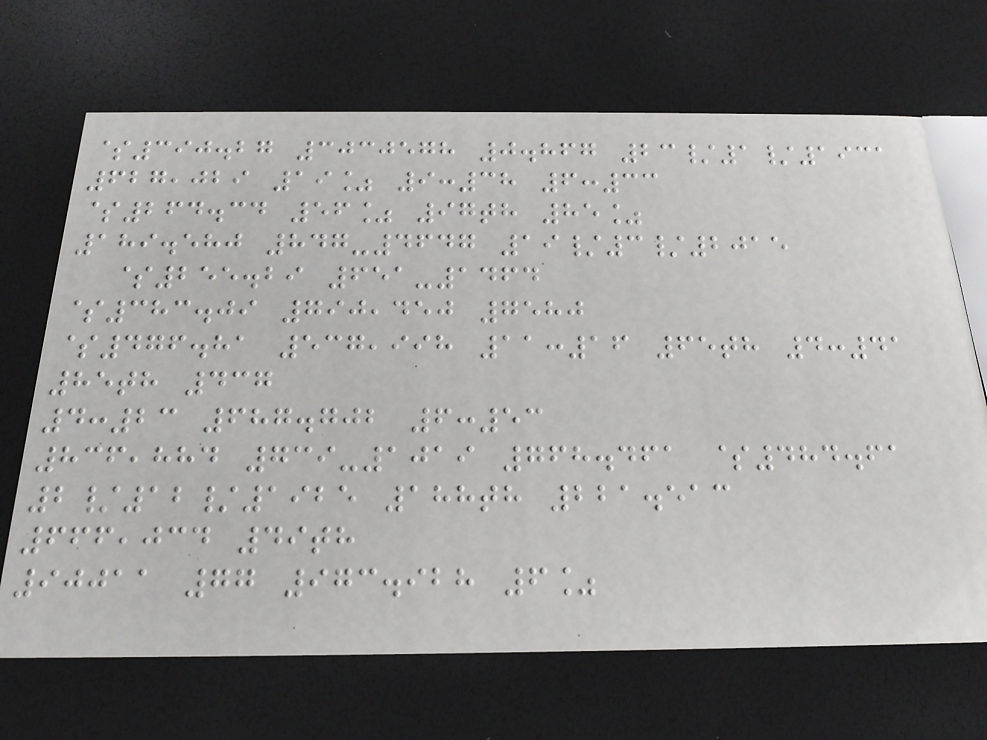$390.27 3030578 0.867 23/1/1931
627,029 19% 9:38 6:33
$264.34 56% 97th 85%
189.580 847-4647 19/3/2015
$255.29 651-1464
$383.09 790,450 7580
$476.81 537,998 11:16 65th 4:41
85th 437
4:23 687.702 6:53
836,884 739-1019 768.461 $484.61
2/12/1925 188th 221.513
666,034 49th
90011 77 973.928 6%
